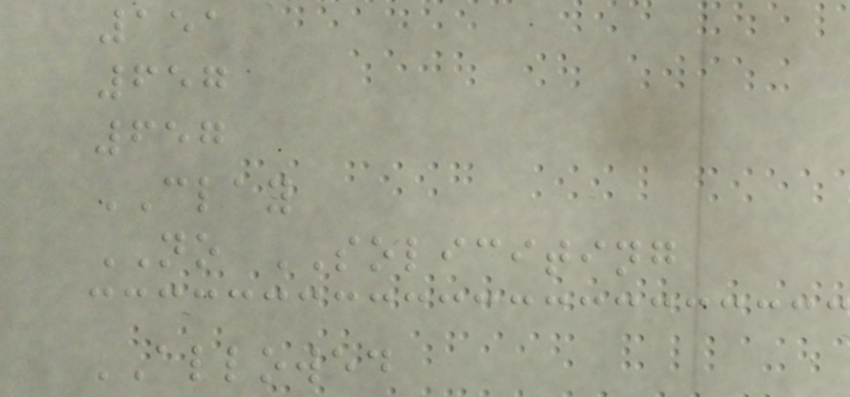151
657
657
CLAY
NO SOLICITING
ALLOWED
